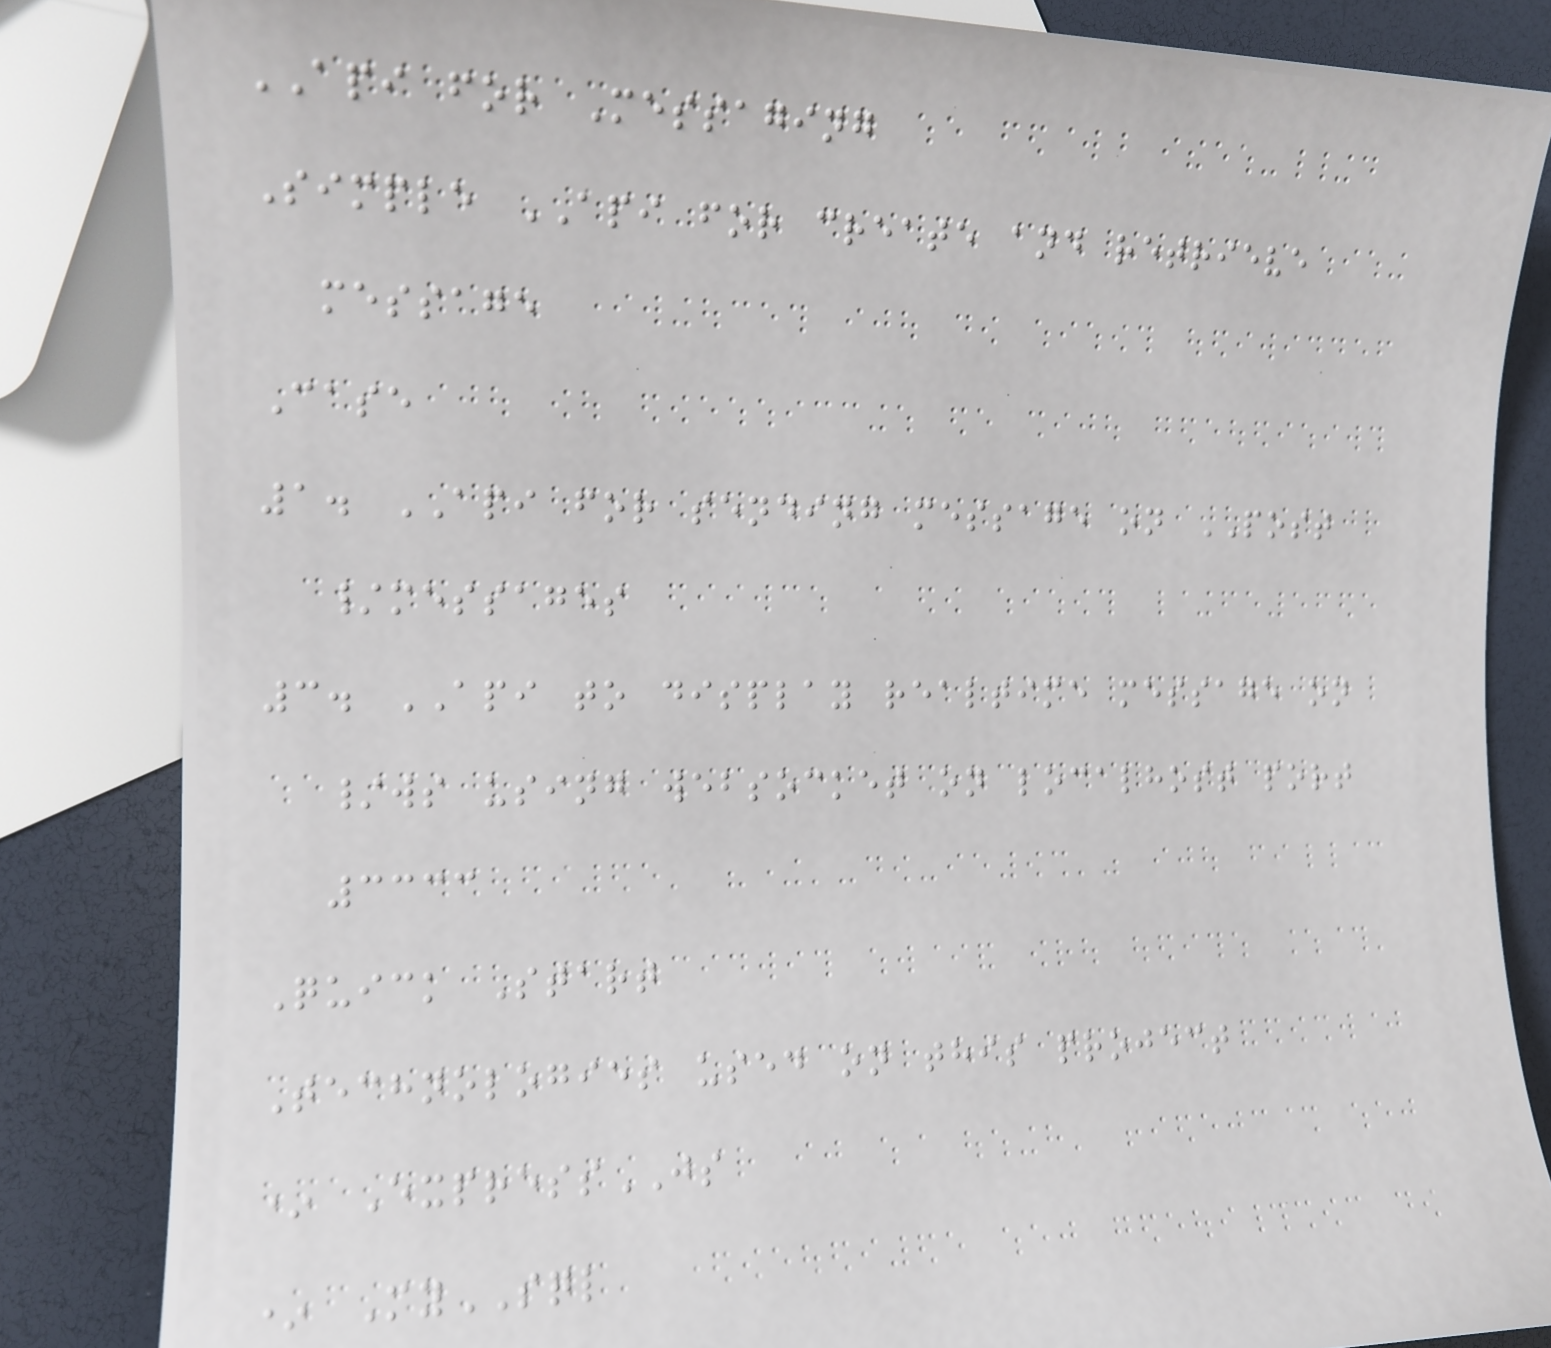API for Messaging
Simple API for create and retrieve
message
Case
1. API for sending message on POST
/messages
3. API to display realtime message on
/ws using websocket on localhost port
3333
Quick Start
Technologies used on this project
* ExpressJS
* MySQL
